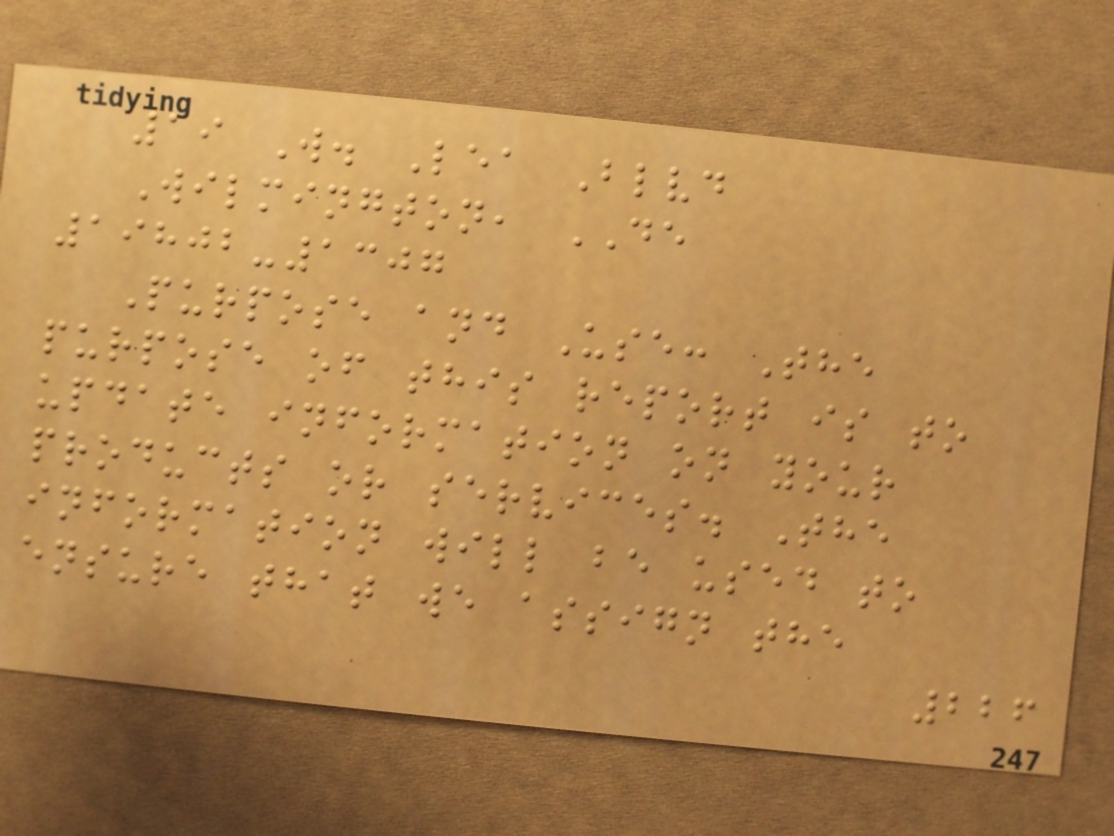19 W. Lea Blvd
Wilmington, DE
19802-1307
Purpose and Use: The
purpose of this report is to
update information on your
products or services. The
information will be used to
ensure that we assign the
226
